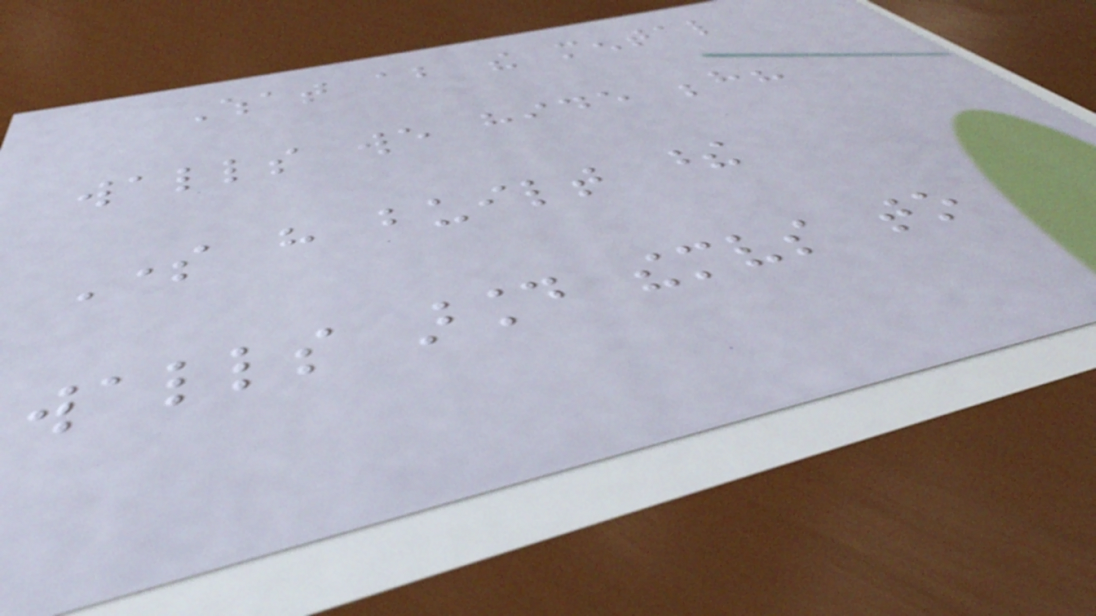What about the mental
walls we hide behind?
Some have built these
walls around themselves to
